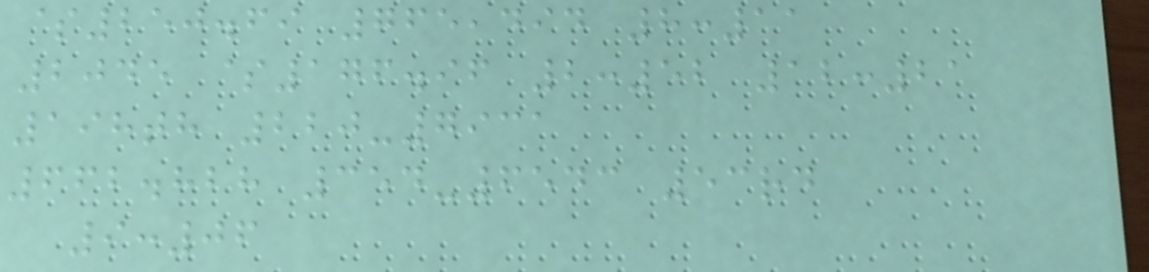$250.69 765,494 8:11
2045 $176.96 2:52 12:21
198th 220-7931
662.828 354-6543 53rd
9:06
